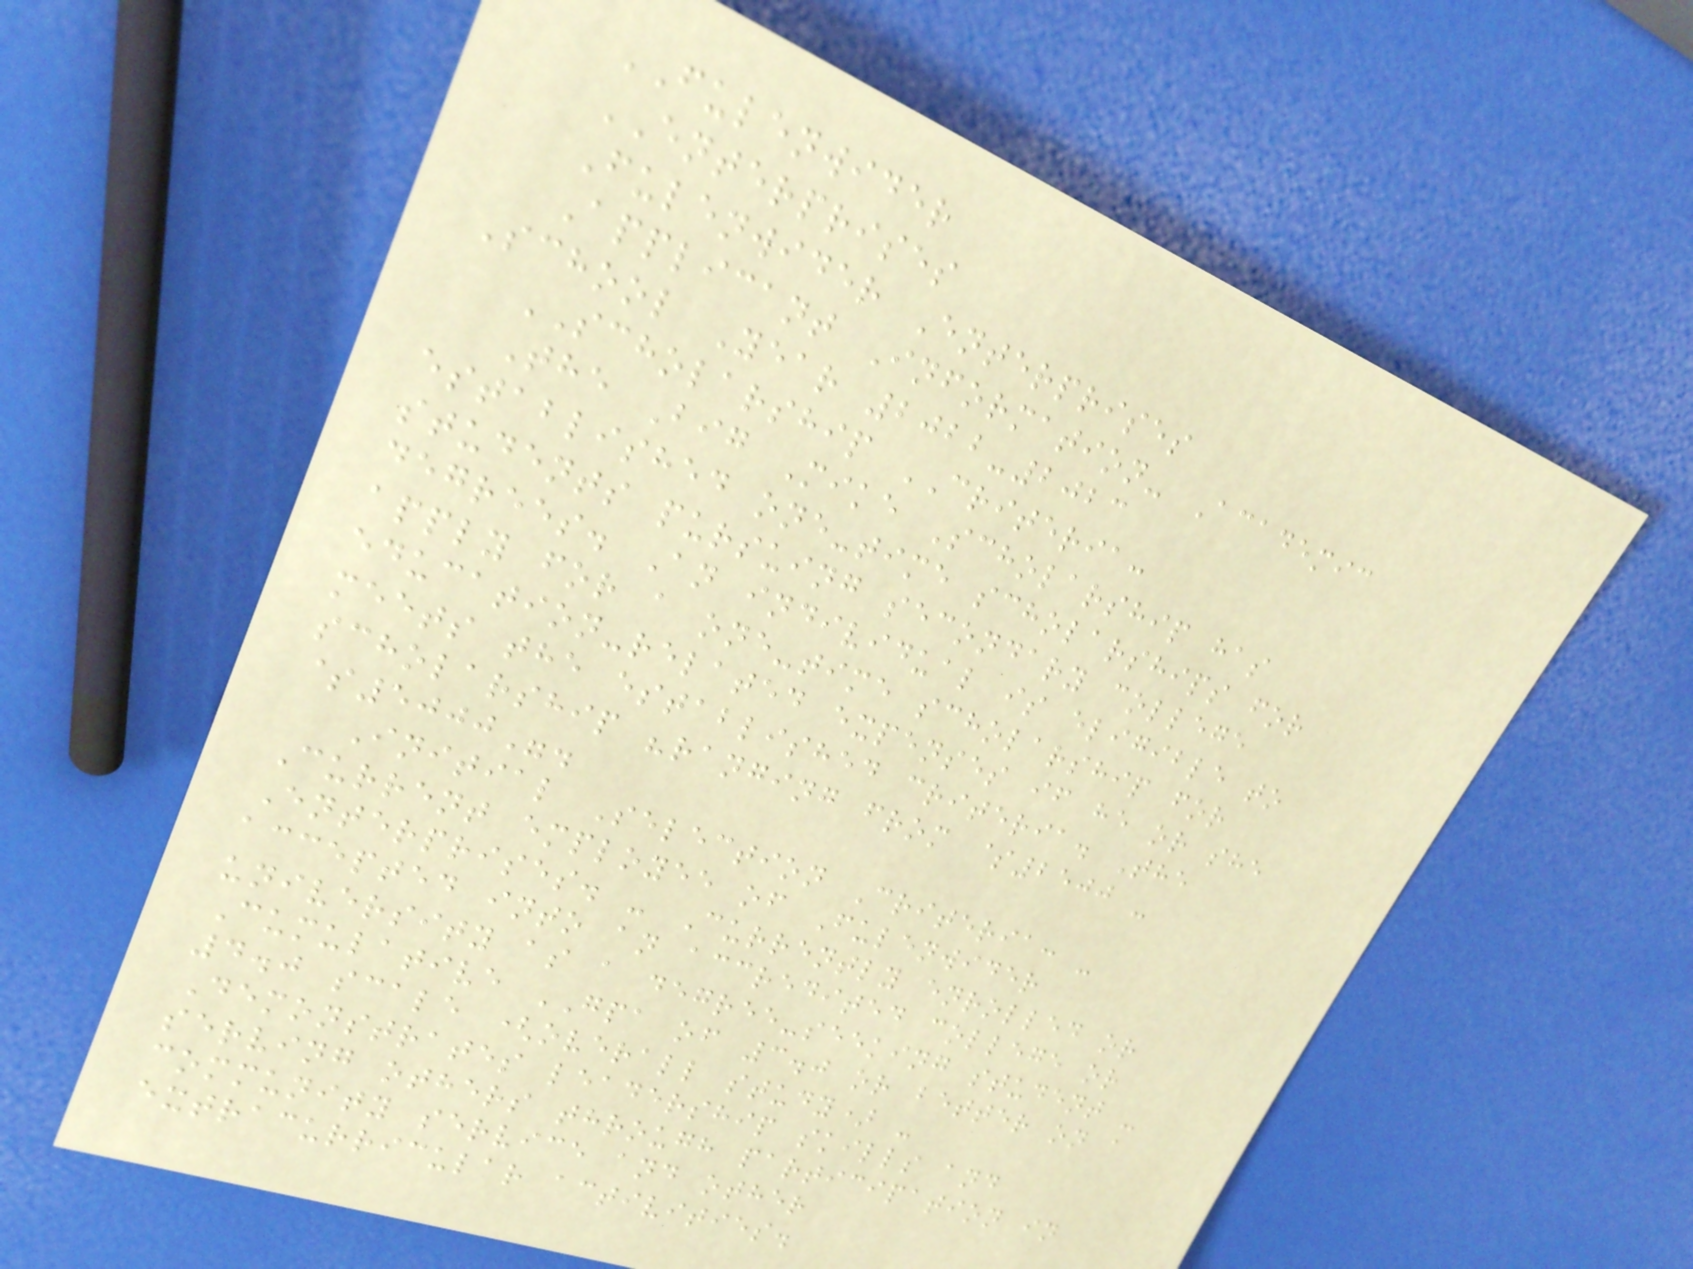FULENWIDER
ENTERPRISES
Fulenwider Enterprises
Applicant Information- Academic
School Year 2022-2023
SCHOLARSHIP CRITERIA:
The Big Mike Scholarship has
established one-time scholarships for
students pursuing secondary college
degrees. An individual is eligible to
apply for a one-time scholarship for
education-related expenses if he or she
meets the established criteria. The
scholarship "ranging from $2500 -
$5000".
Initial Selection Criteria: -
Current employee of Fulenwider
Enterprises. - Currently enrolled or
accepted into an accredited college or
university as a degree-seeking student -
Cumulative GPA of 3.0 or better on a
4.0 scale (overall study) -
Demonstrates leadership skills and
serving others through participation in
community service and other
extracurricular activities.
